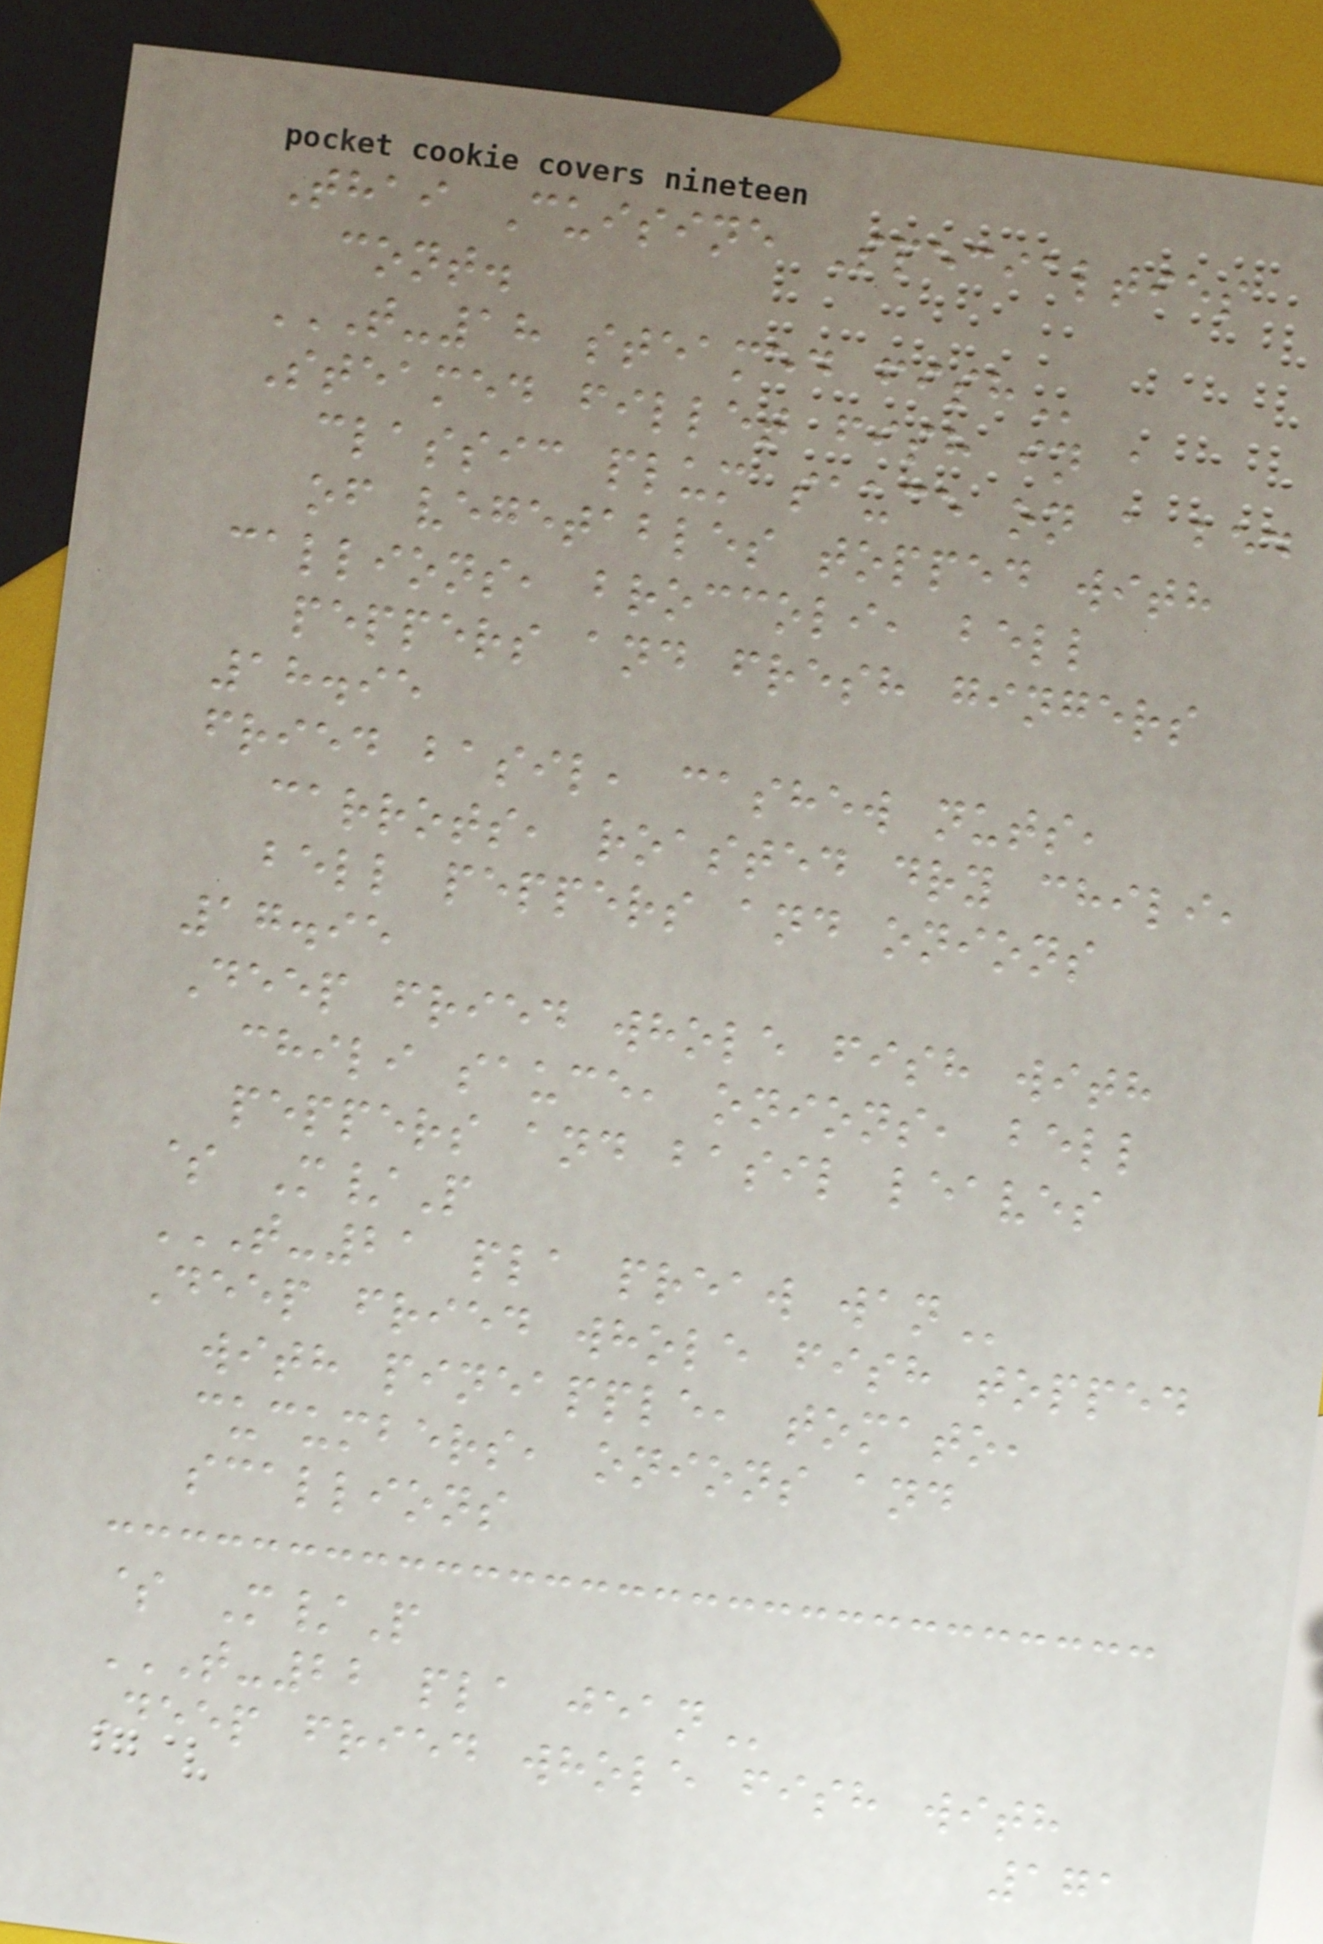Thai Cuisine Specialties
cont.
T-18 STEAMED FISH
Steamed fillet fish in a
classic plum sauce on a bed
of vegetables topped with
callions, broccoli, bell
peppers and fresh gingers
18.95
fried basil, cashew nuts,
carrots, roasted dry chili,
bell peppers and onions
17.95
Deep fried whole fish with
chili sauce, onions, bell
peppers and basil leaves
$ M/P
T-21 PLA PREAW WAN
Deep fried whole fish topped
with pineapple, tomato,
cucumbers, onions and
scallions
$ M/P
T-22 PLA JEAN
Deep fried whole fish with
171
